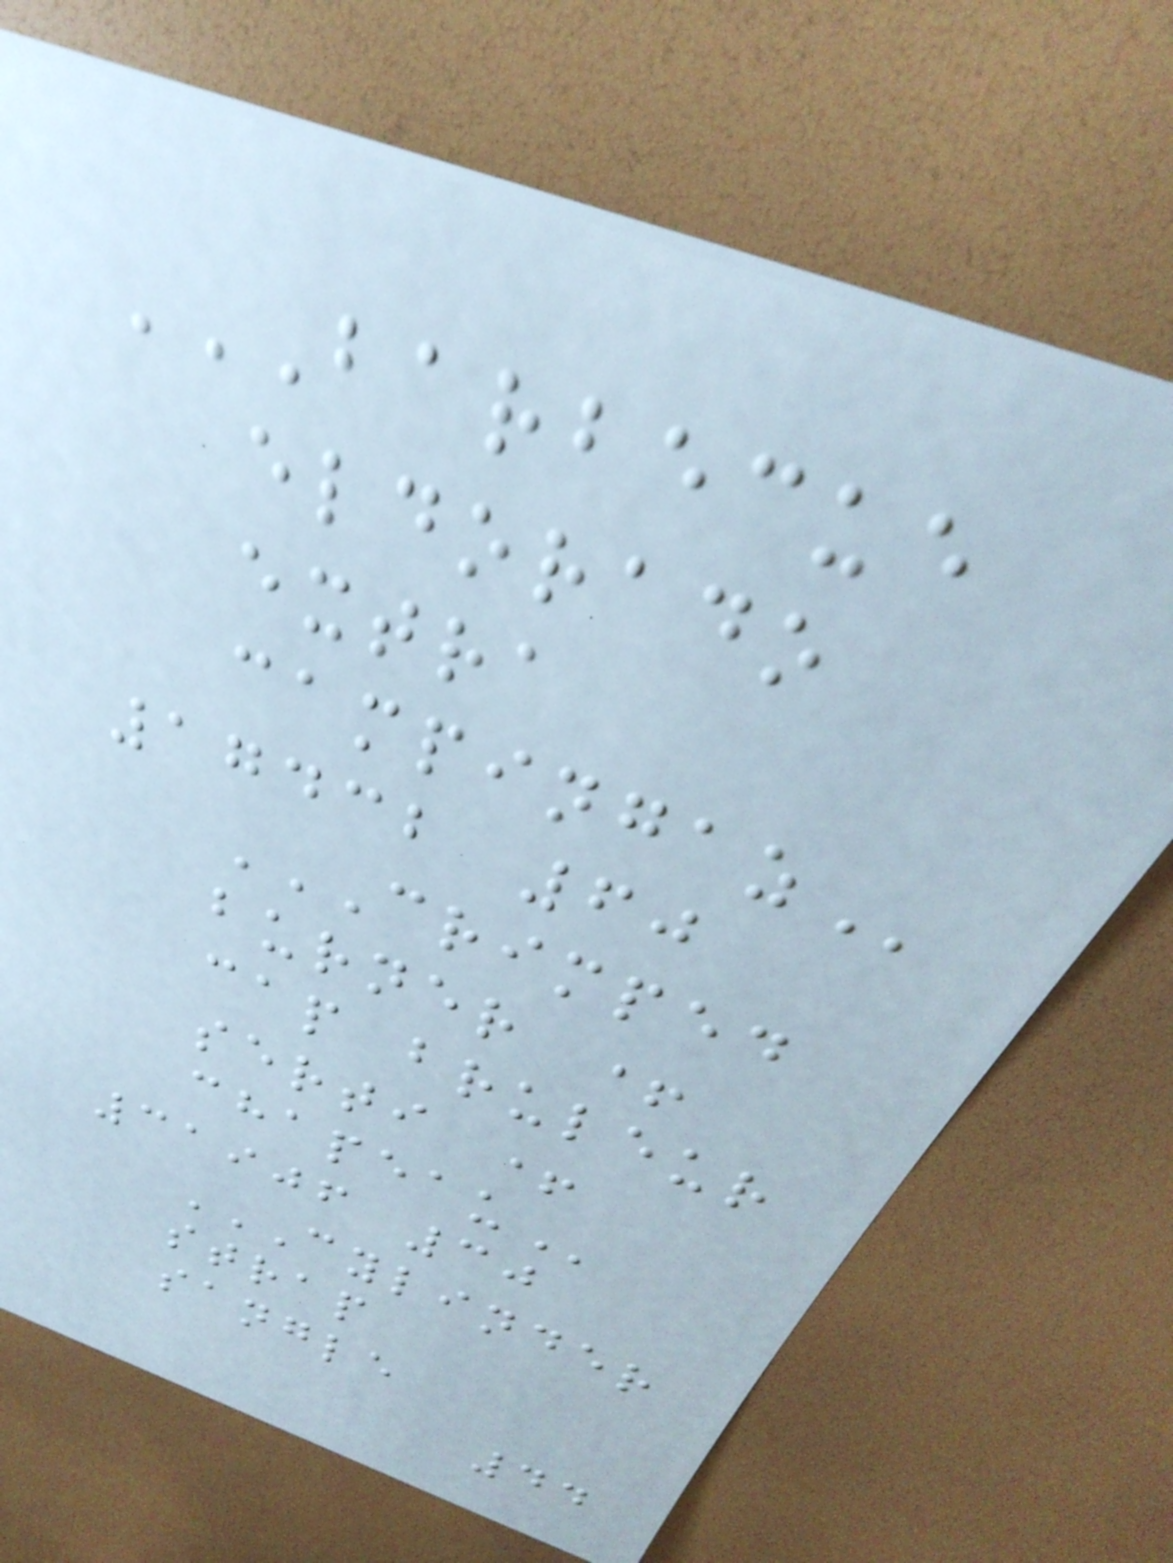BARBECUE
ELDORADO
EXTRA
CAMPINGAZ
17432 60
CRIMPED
BURNER +
CAP BRULEUR
SERTI +
CHAPEAU
31906 30
CYLINDER
STRAP
SANGLE
44
